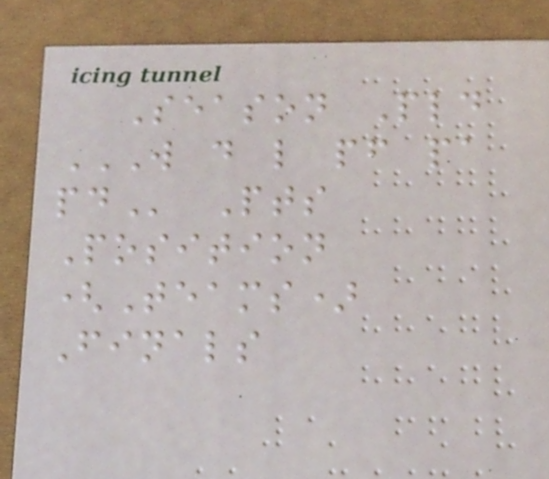Season Pld
W D L PF PA
PD Pts
Position
(Teams)
Finals
